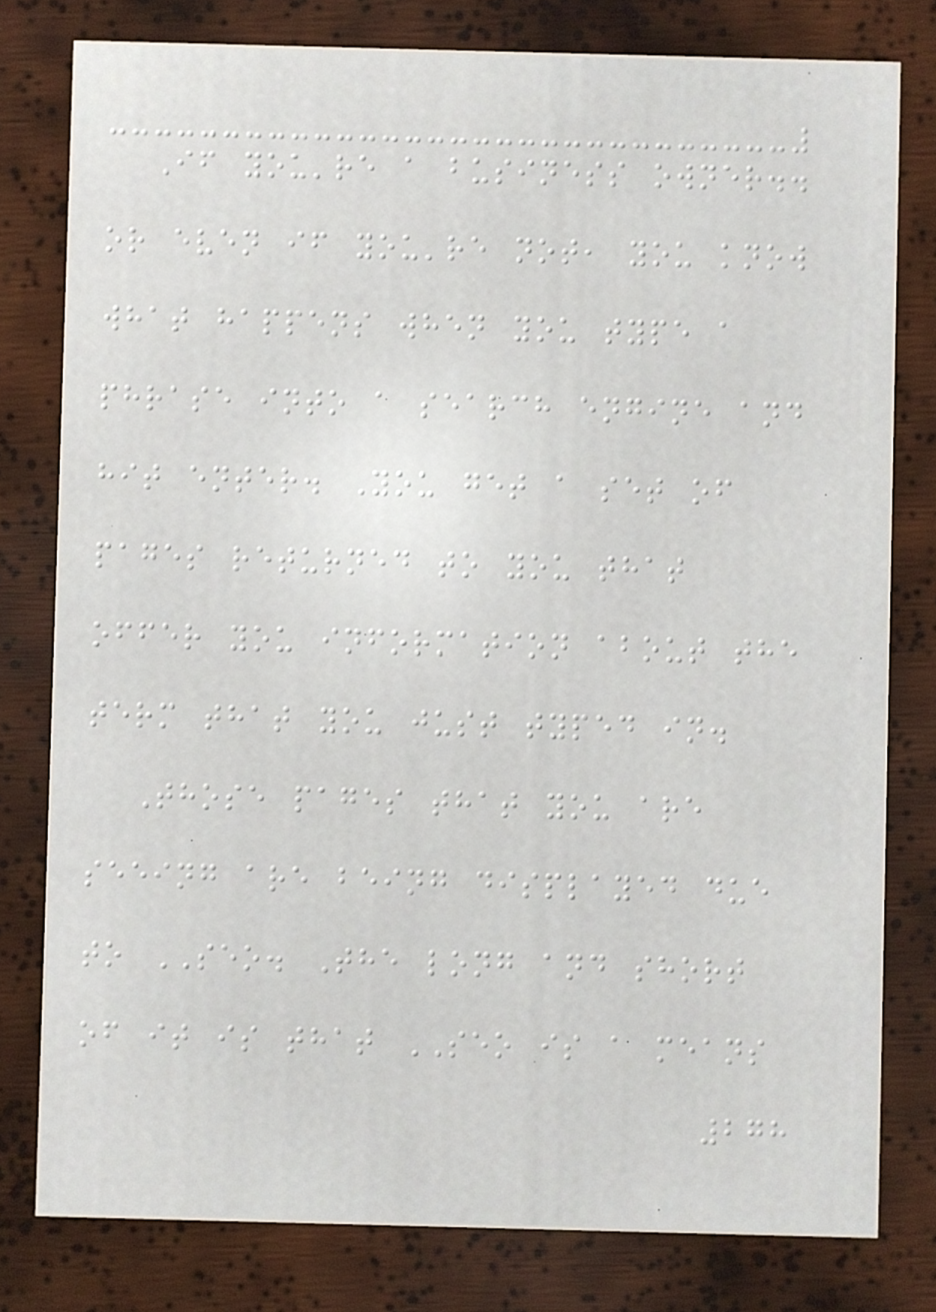If you're a business owner..
or even if you're not, you know
what happens when you type a
phrase into a search engine and
hit enter. You get a set of
pages returned to you that
offer you information about the
term that you just typed in.
Those pages that you are
seeing are being displayed due
to SEO. The long and short
of it is that SEO is a means
278
